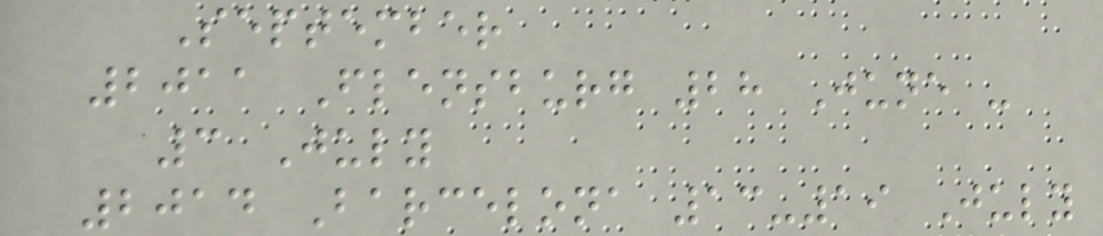September
2011 Flensburg 28 June -
3 July
2014 Barcelona 13-19 July
